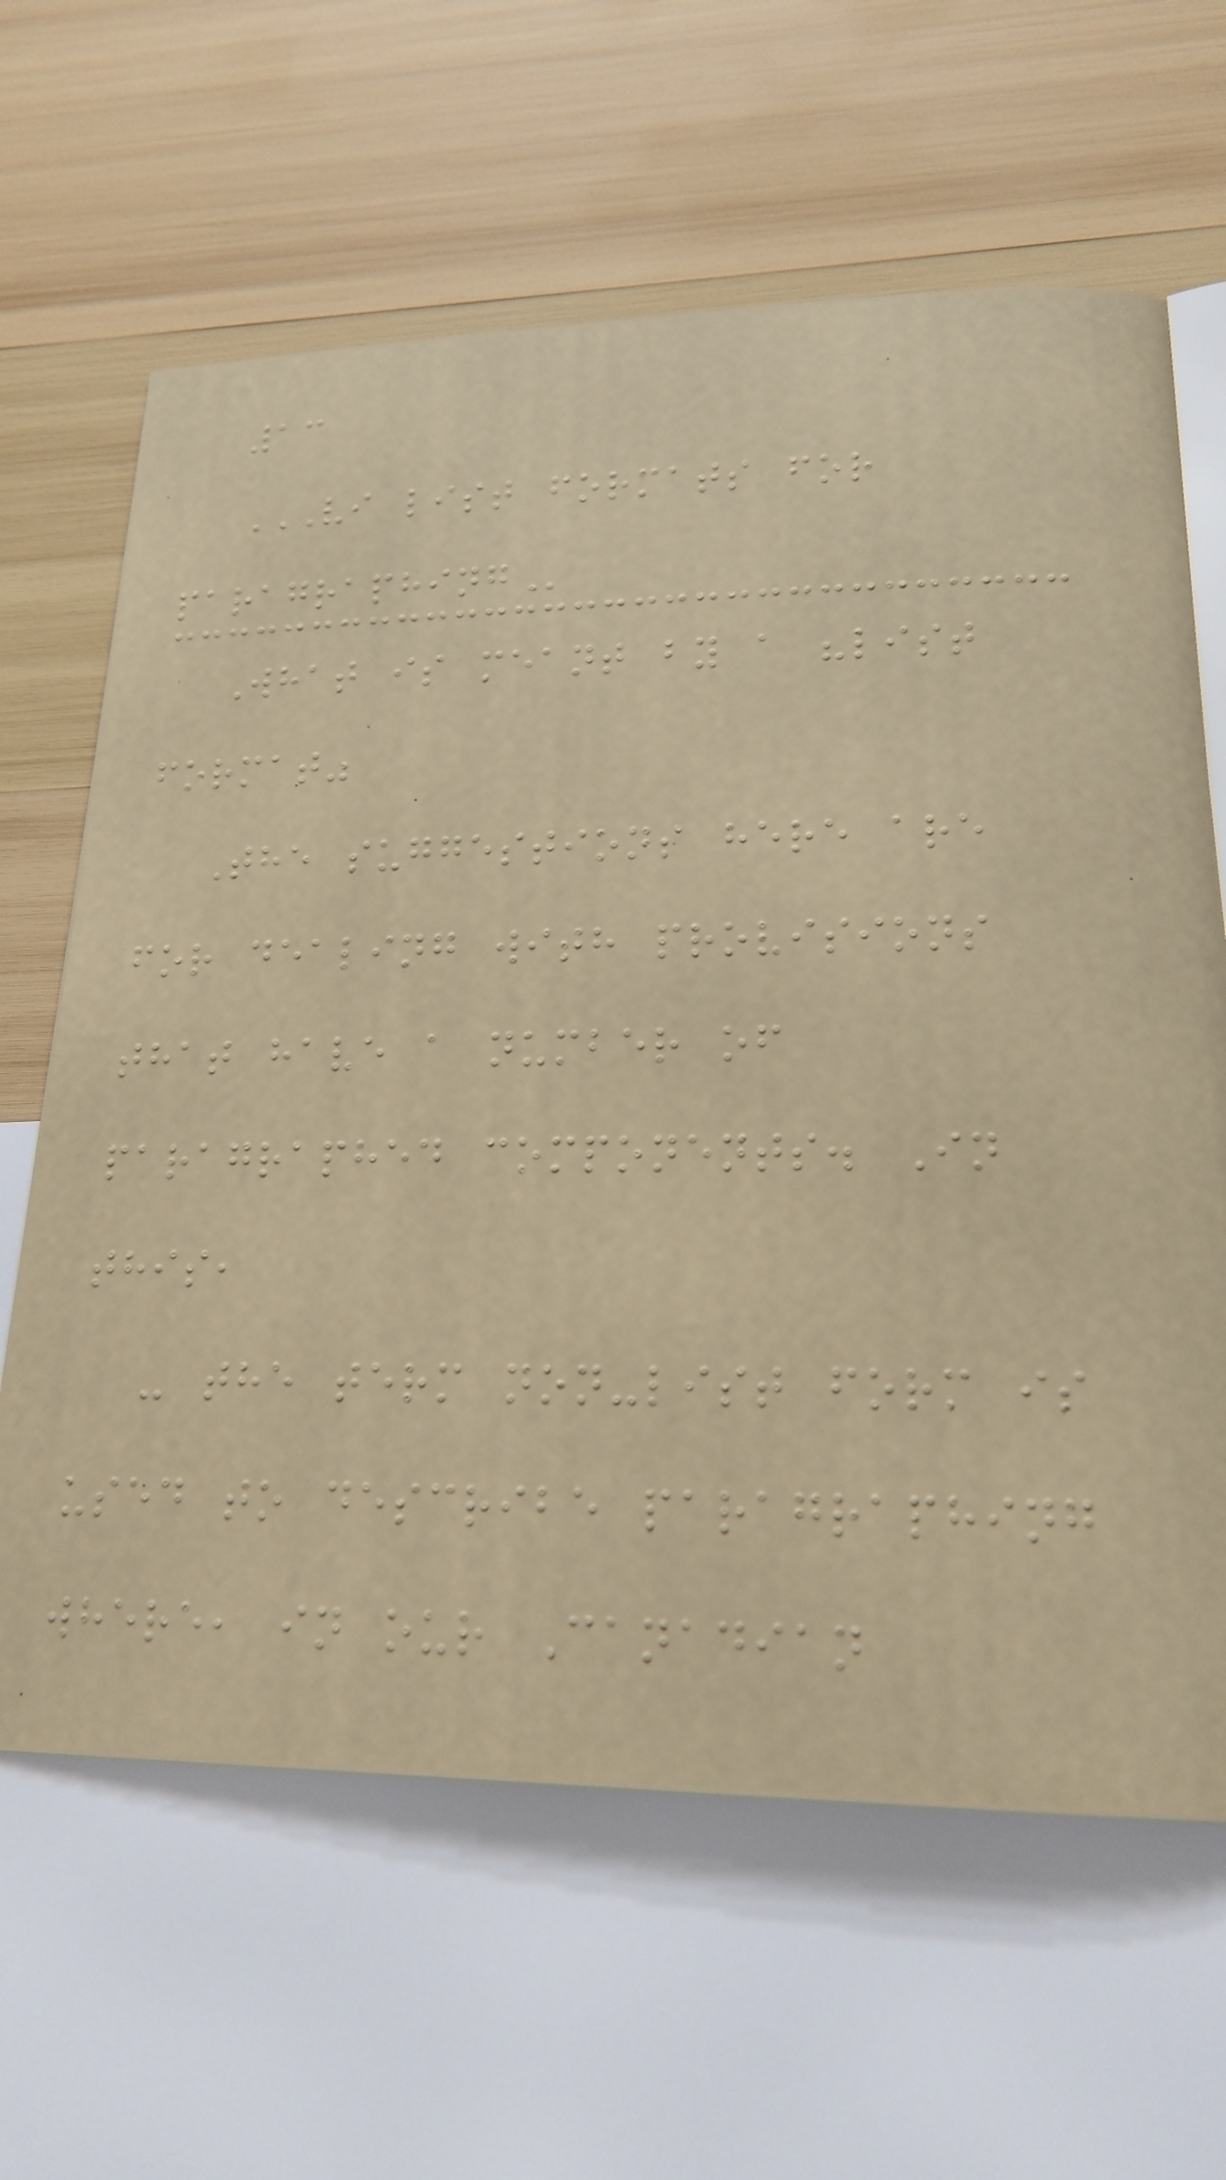13
VI LIST FORMATS FOR
PARAGRAPHING
What is meant by a "list
format"
The suggestions here are
for dealing with provisions
that have a number of
paragraphed components. In
this,
- the term non-list form is
used to describe paragraphing
where, in our Canadian
